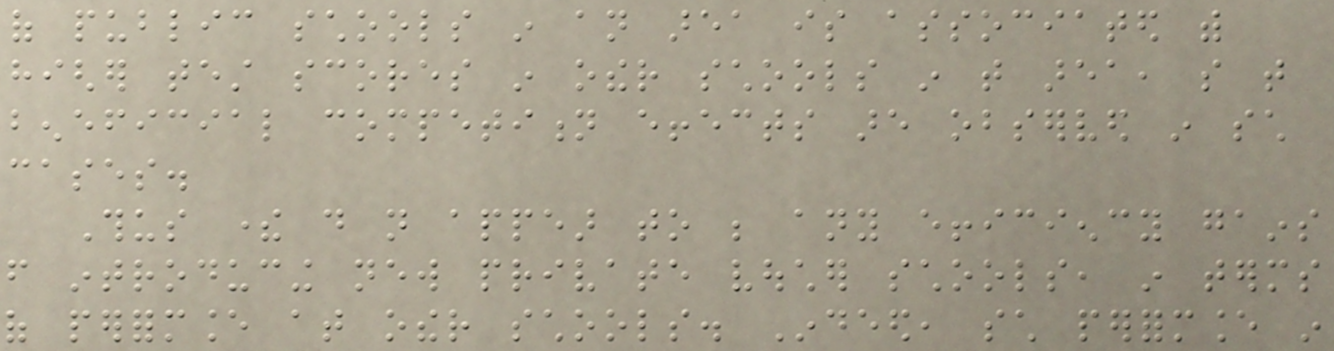of public schools in an area is associated with
higher test scores in other schools in that area, so that
beneficial competition effects are observed in such
cases.
Thus there do not appear to be any efficiency gains
from introducing new private voucher schools, in terms
of performance at other schools. Indeed, such performance in
